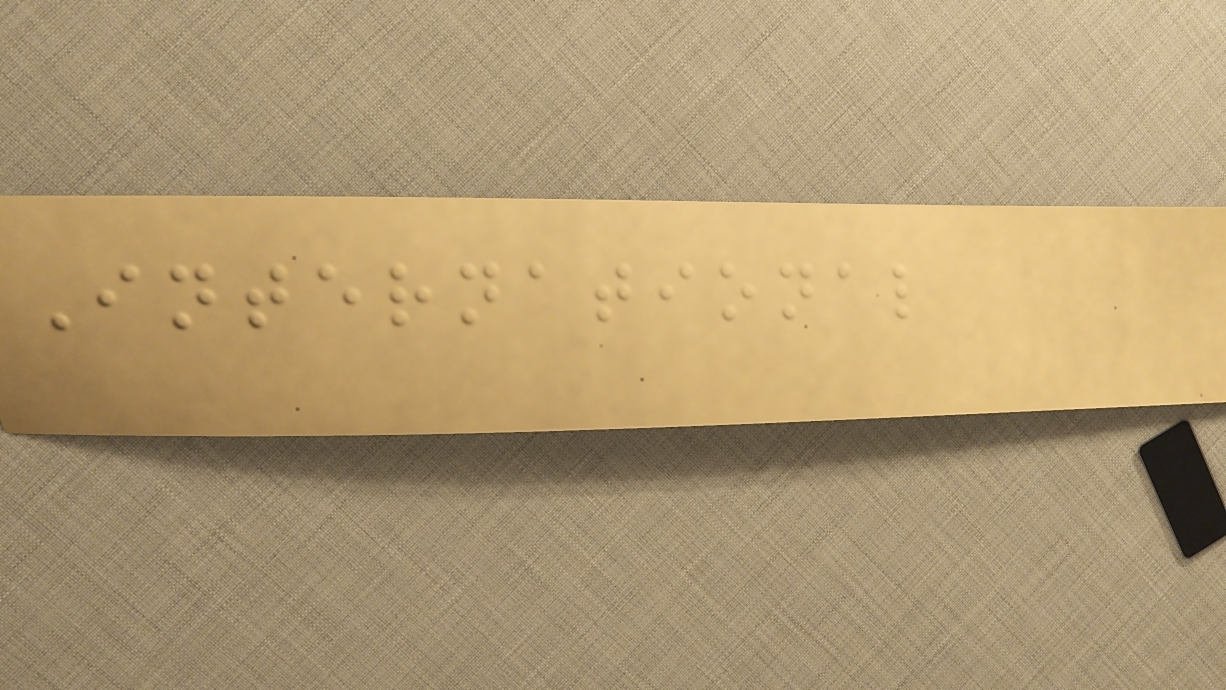International
